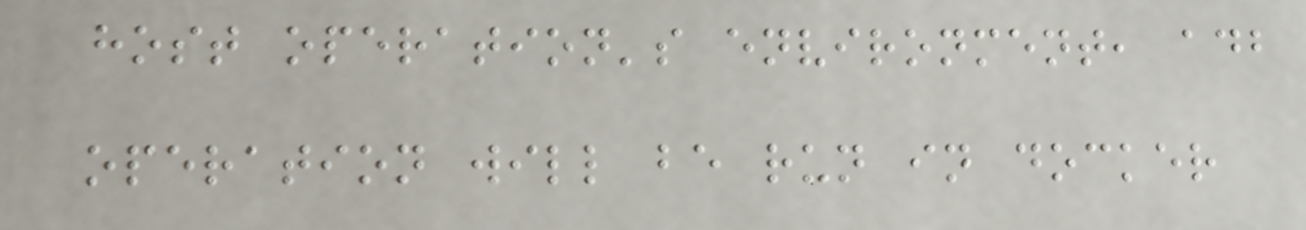host operation's environment, adb
operation will be run in docker
